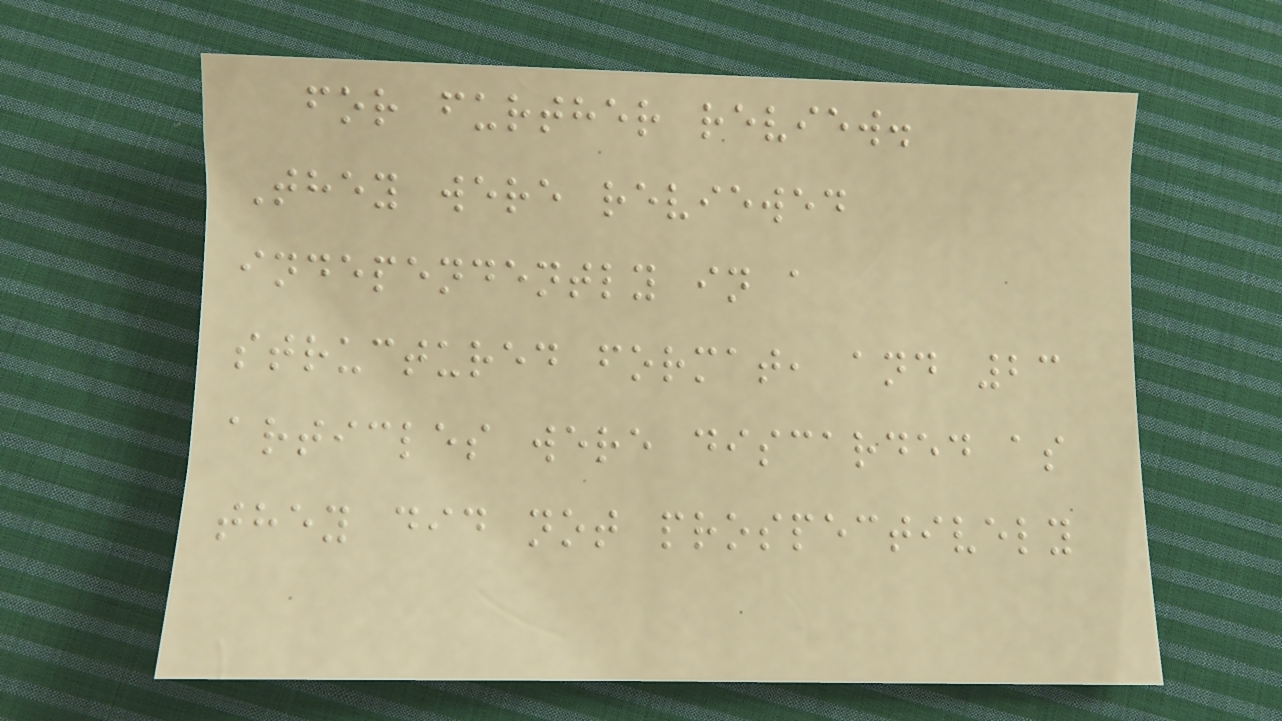for further review.
They were reviewed
independently in a
structured format, and 23
articles were discarded as
they did not prospectively
